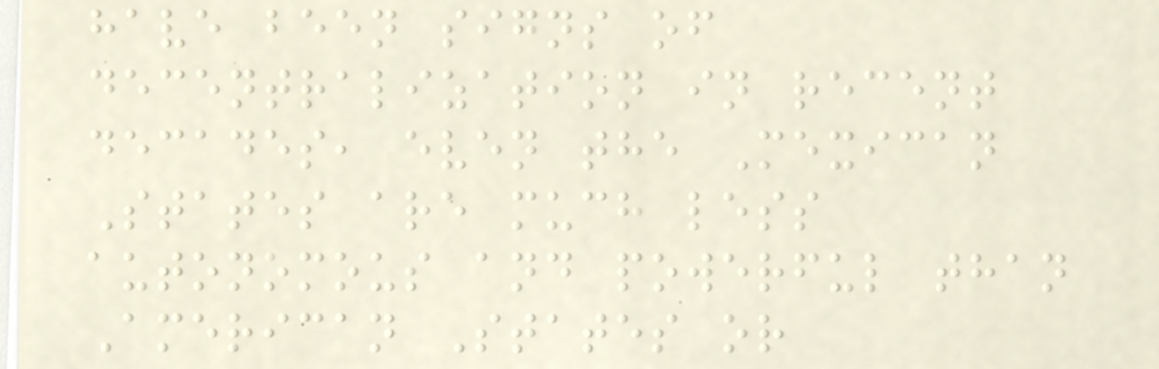have been signs of
decentralization in recent
decades, even the Mexican
States are much less
autonomous and powerful than
American States or
